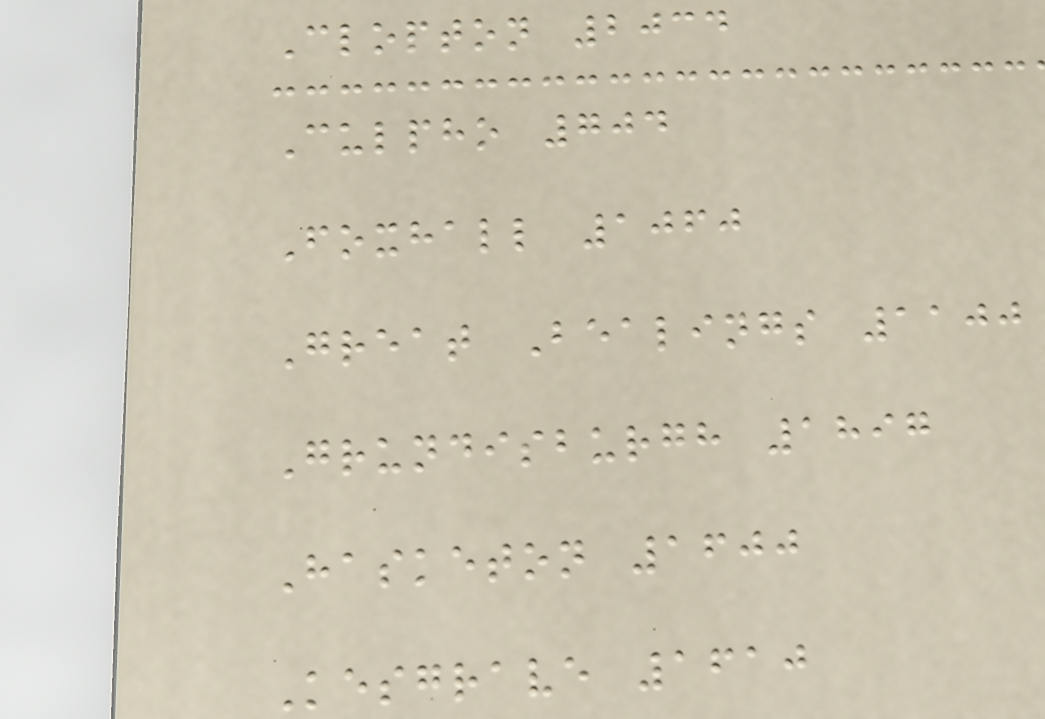Clopton 2034
Culpho 704
Foxhall 1060
Great Bealings 1100
Grundisburgh 1897
Hasketon 1600
Kesgrave 1610
